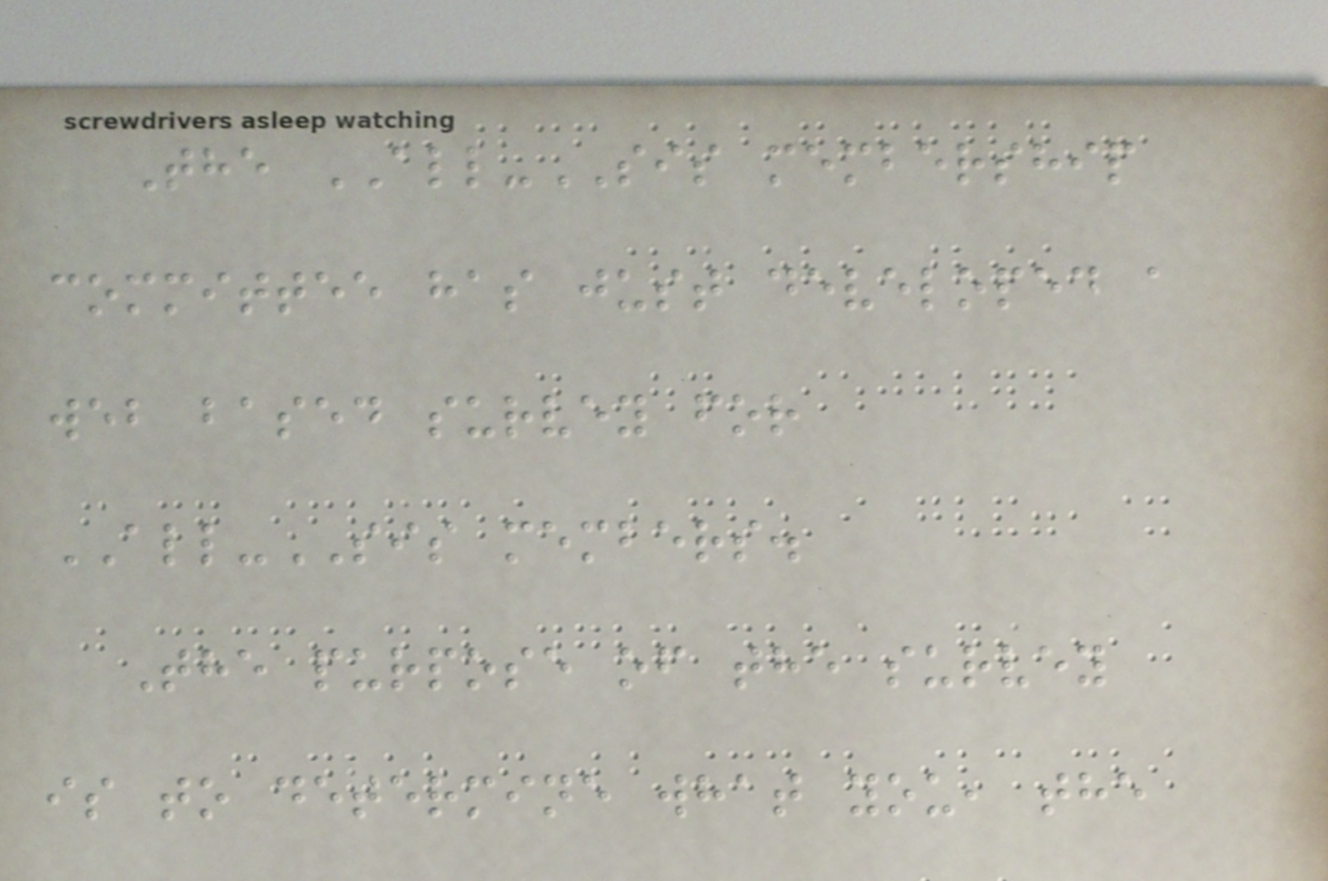The ALL-SIS membership
committee has just developed a
web based survey for
ALL-SIS members.
The purpose of the survey
is to determine what you, the
